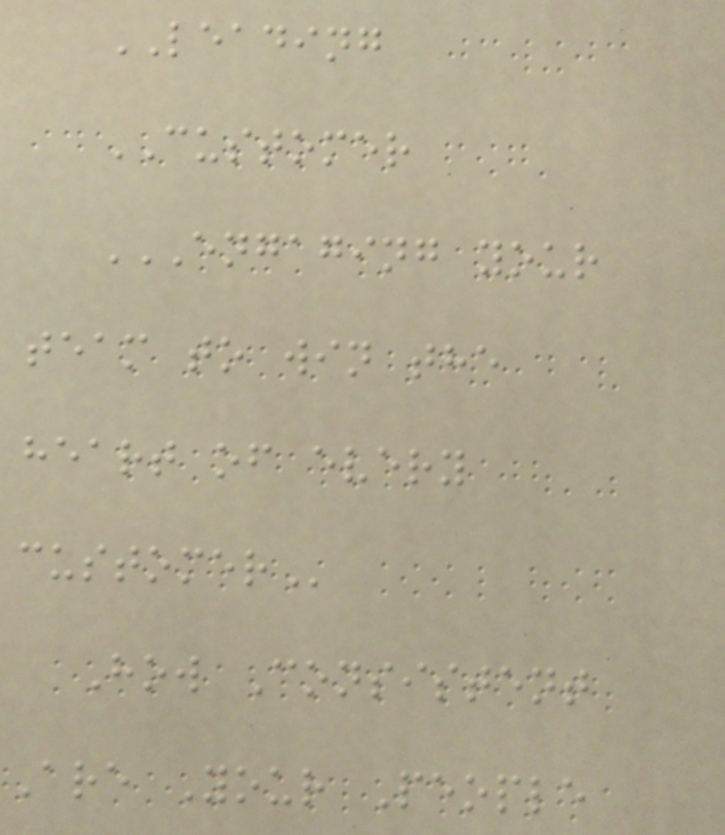LEADING
CUSTOMER
ENGAGING YOUR
TEAM TO WIN THE
HEART OF EVERY
CUSTOMER
How Consistent
Are Your People
